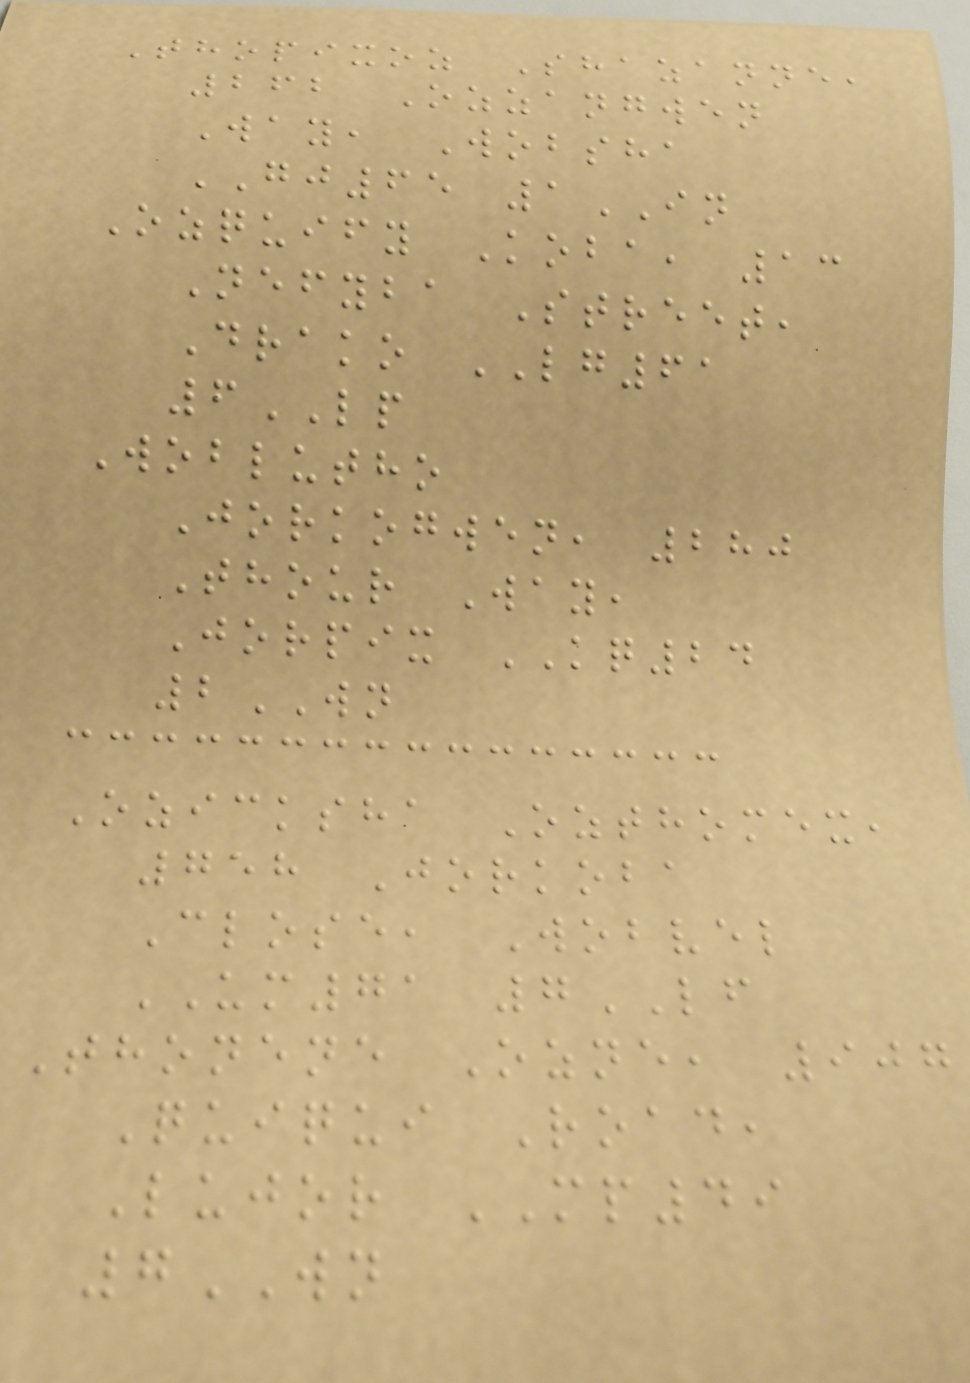Thopixoz Shazanne,
262 Ozzangwen
Way, Wobsha
GJ65 1IN
Ozquify Koba, 13
Nefyba Street,
Drako LG61
6LP
Woblutho
Jorkogwen, 280
Thour Way,
Jorpix KQ24
2WN
Ozicksha Ozthomex,
758 Jorkoba
Close, Wobvel
UM71 7LF
Thonene Ozne, 907
Quiqui Road,
Lujor MP49
7WN
